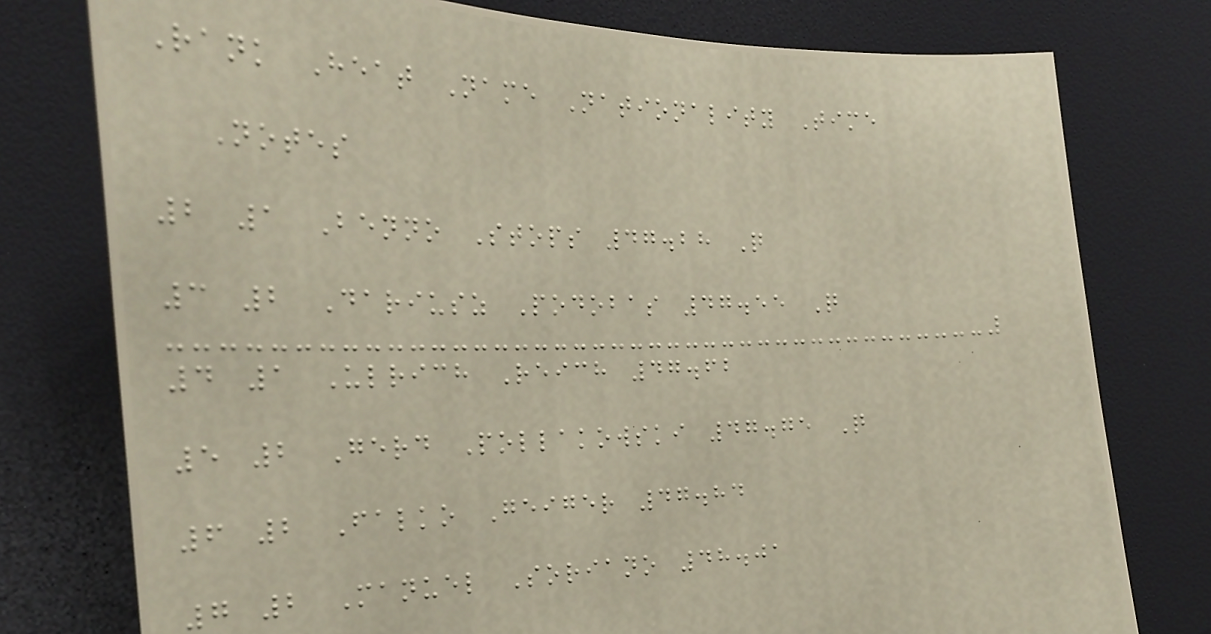Rank Heat Name Nationality Time
Notes
2 1 Benno Stops 47.28 Q
3 2 Dariusz Podobas 47.55 Q
4 1 Ulrich Reich 47.62
5 2 Gerd Pollakowski 47.75 Q
6 2 Falko Geiger 47.84
7 2 Manuel Soriano 48.01
